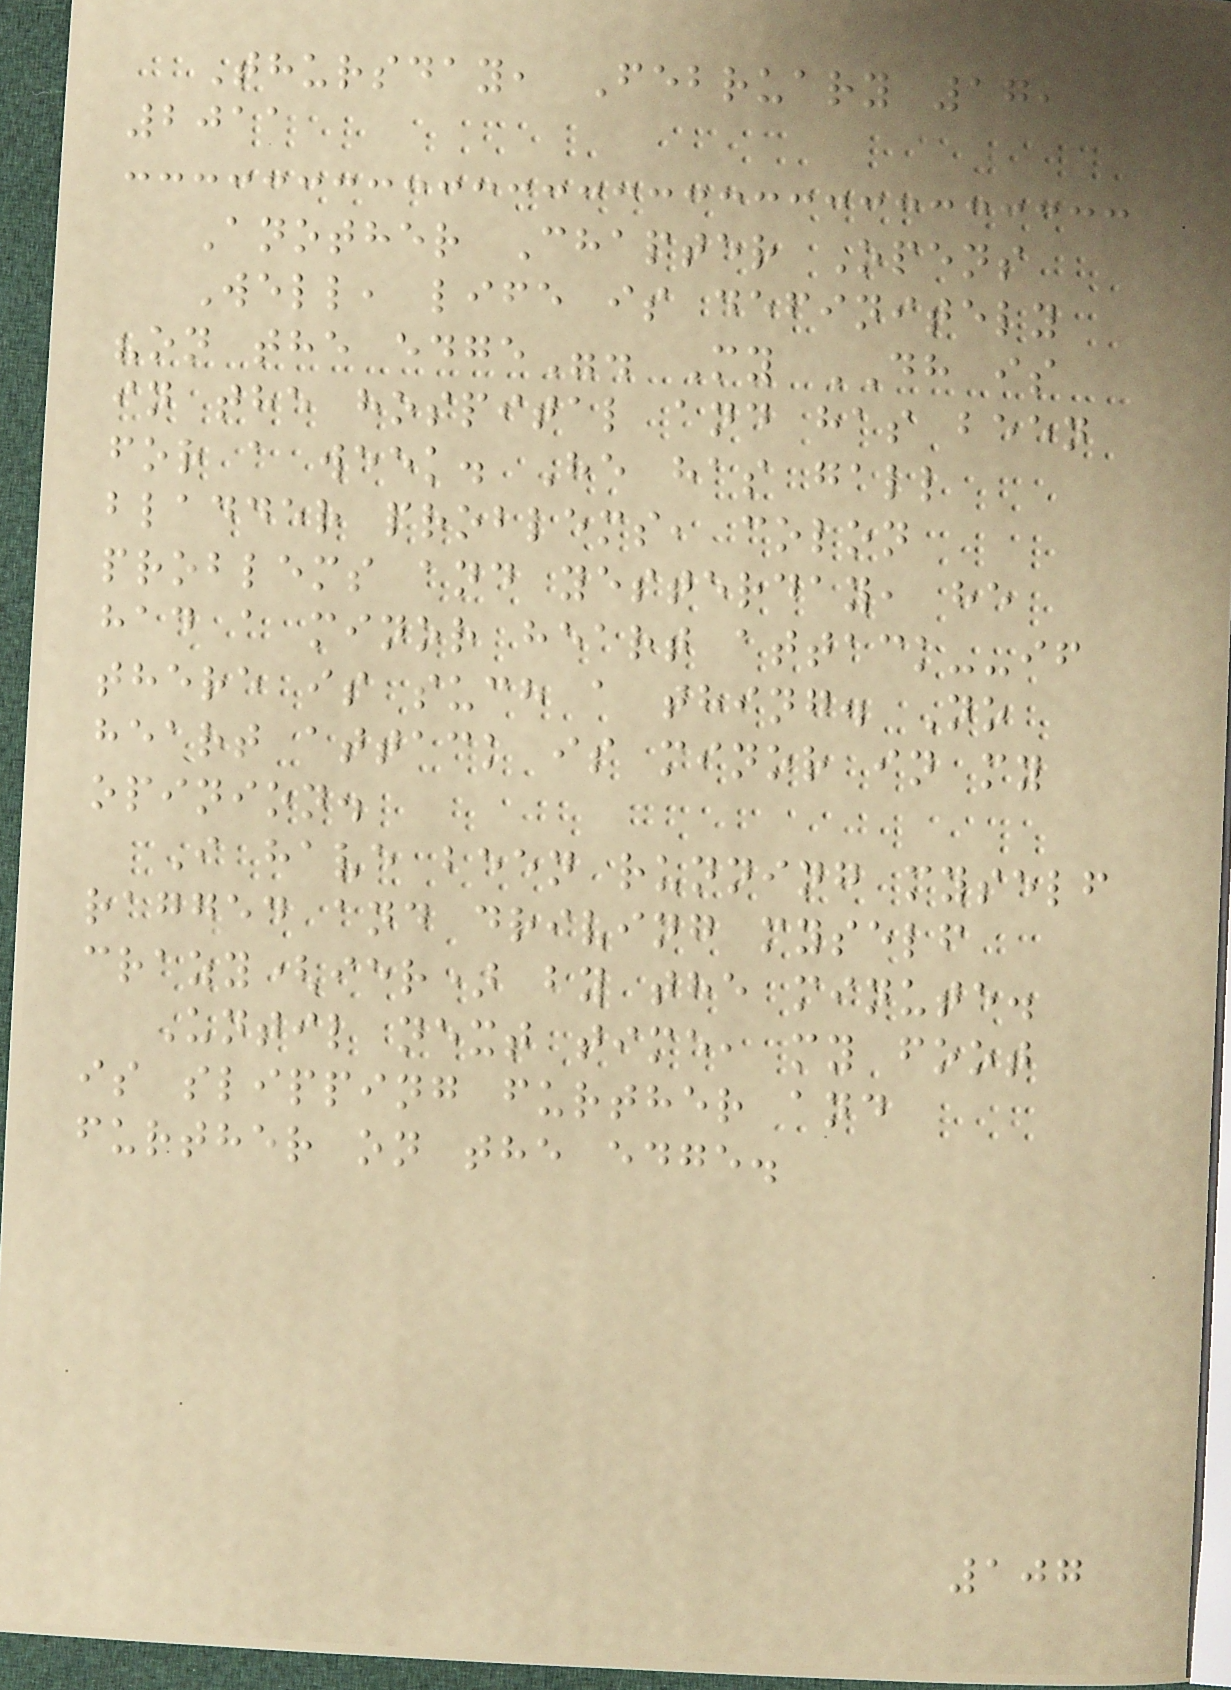Thursday, February 17,
2011
Another Chapter Opens
Well, life is definitely
"on the edge". My DH is
in the hospital and has been
for a week. He has gall
bladder problems, colon
problems and yesterday, he
had a minor heart attack--if
there is such a thing. No
heart attack is minor in my
opinion.
I have been running myself
ragged and driving myself
crazy(ier) by the minute.
Until next time, my foot
is slipping further and
further on the edge.
107
